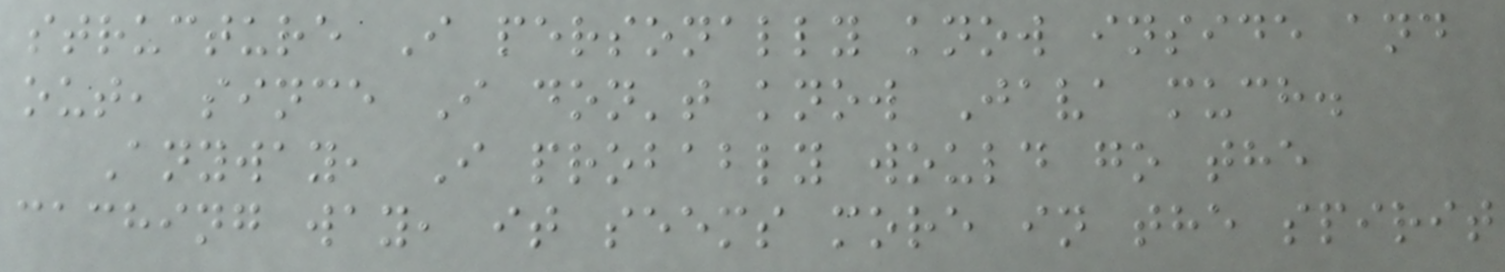structure I personally know inside and
out, since I don't know Java much.
Anyway, I probably would go the
caching way, it seems more in the spirit
